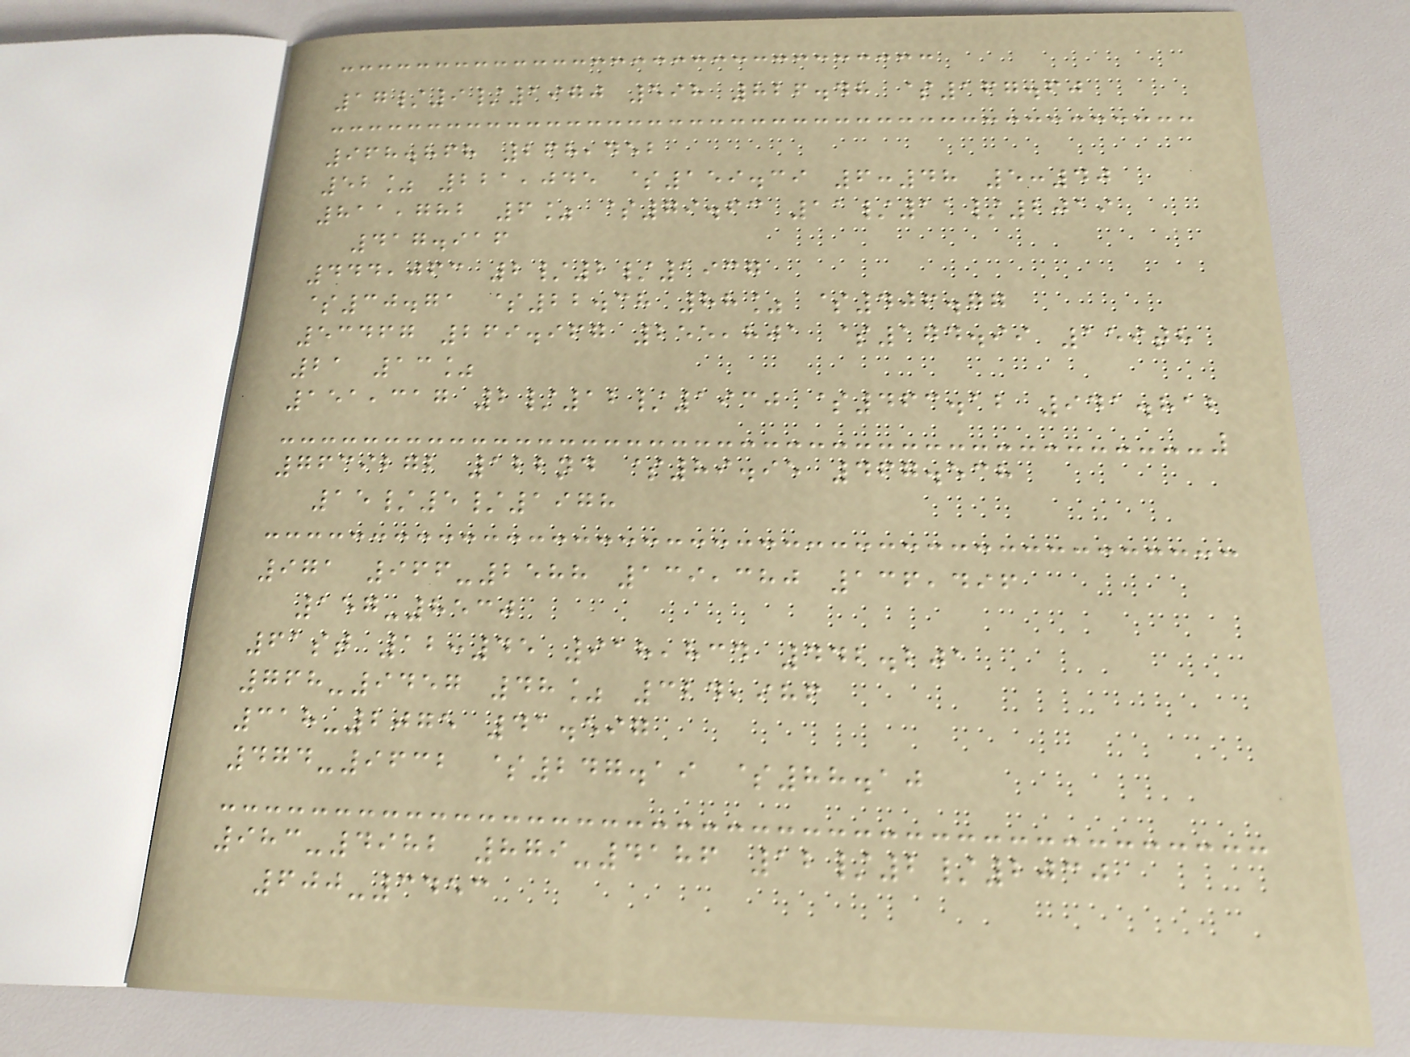17/9/1970 598 826.48 $167.60
968.868 268,452
52% 221,045 $159.39 6:48 5:40
811,782 6% $79.63 11/11/2019
417.916
444,063 2/2/1937
$30.71 $22.38 88% $406.77
53467 269.967 255,801 $174.99 159th
21 13%
151,317 2/12/1930 $463.12 941.812
7639272 122nd $89.95 467.538
15/5/1978
971 966-2588 139,380 136,496
157-8530
61st 12:45 918,834 442.201
768-9457 48% 324,986
318-2075 41.597
474-9632 $247.19 $88.10
983-4982 879-4186 12/2/2030
600-3453
